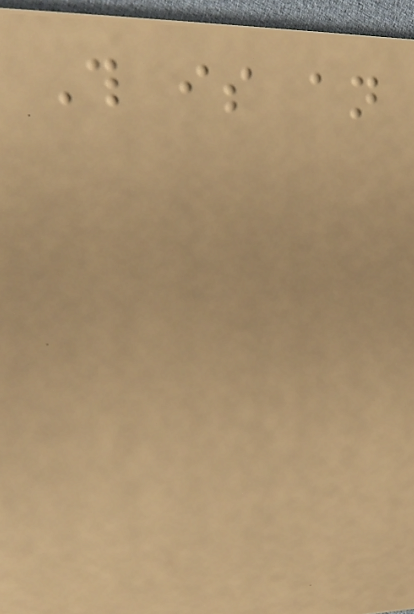This is an
